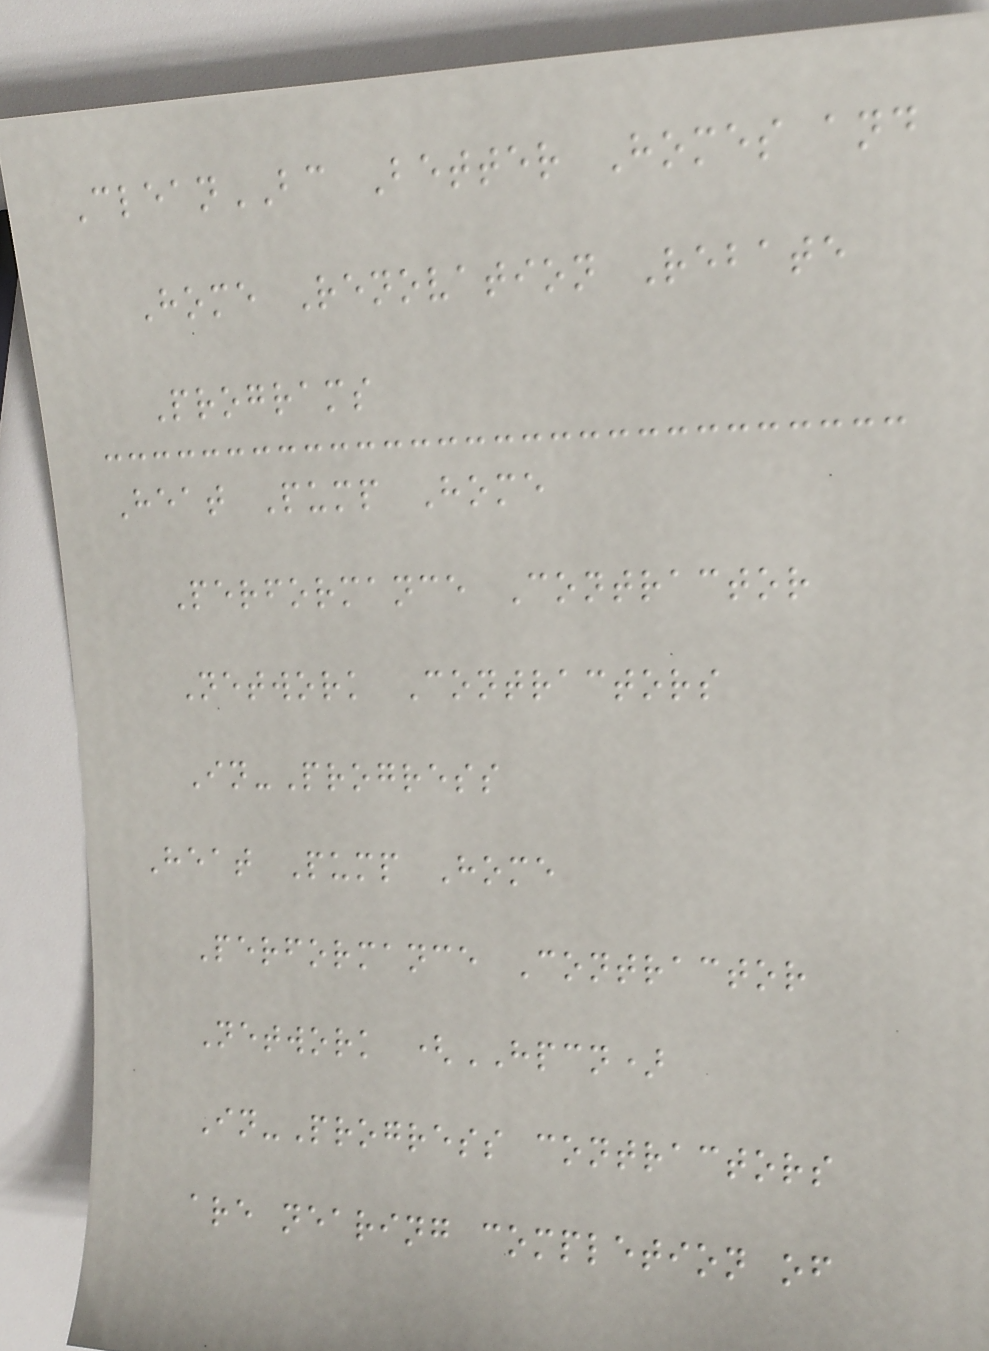CleanBC Better Homes and
Home Renovation Rebate
Programs
Heat Pump Home
Performance Contractor
Network Contractors
In-Progress
Heat Pump Home
Performance Contractor
Network (HPCN)
In-Progress contractors
are nearing completion of
